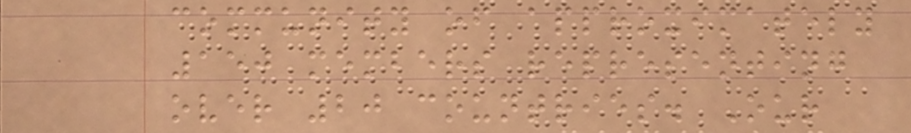community of approximately
150 members representing
over 20 countries. Our
